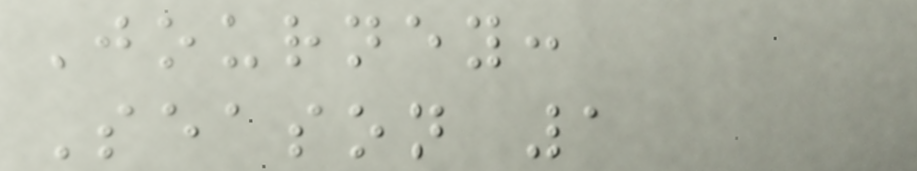Journey:
Season 1
